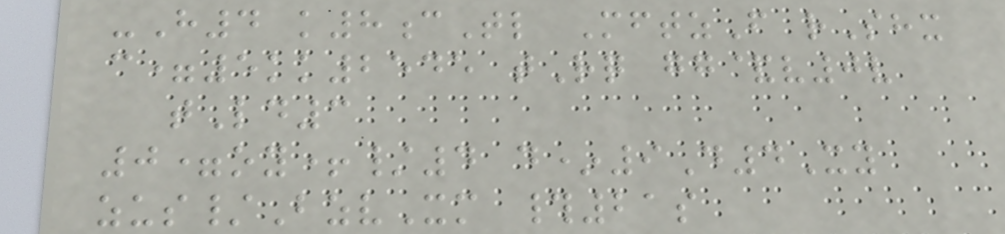-H4 k8cTl MftzF rShx
c=5kk2545 tRq gg&v0v
tLd3
0=oy+/4 d*9D4Xy
zus/BzvXm #21s
